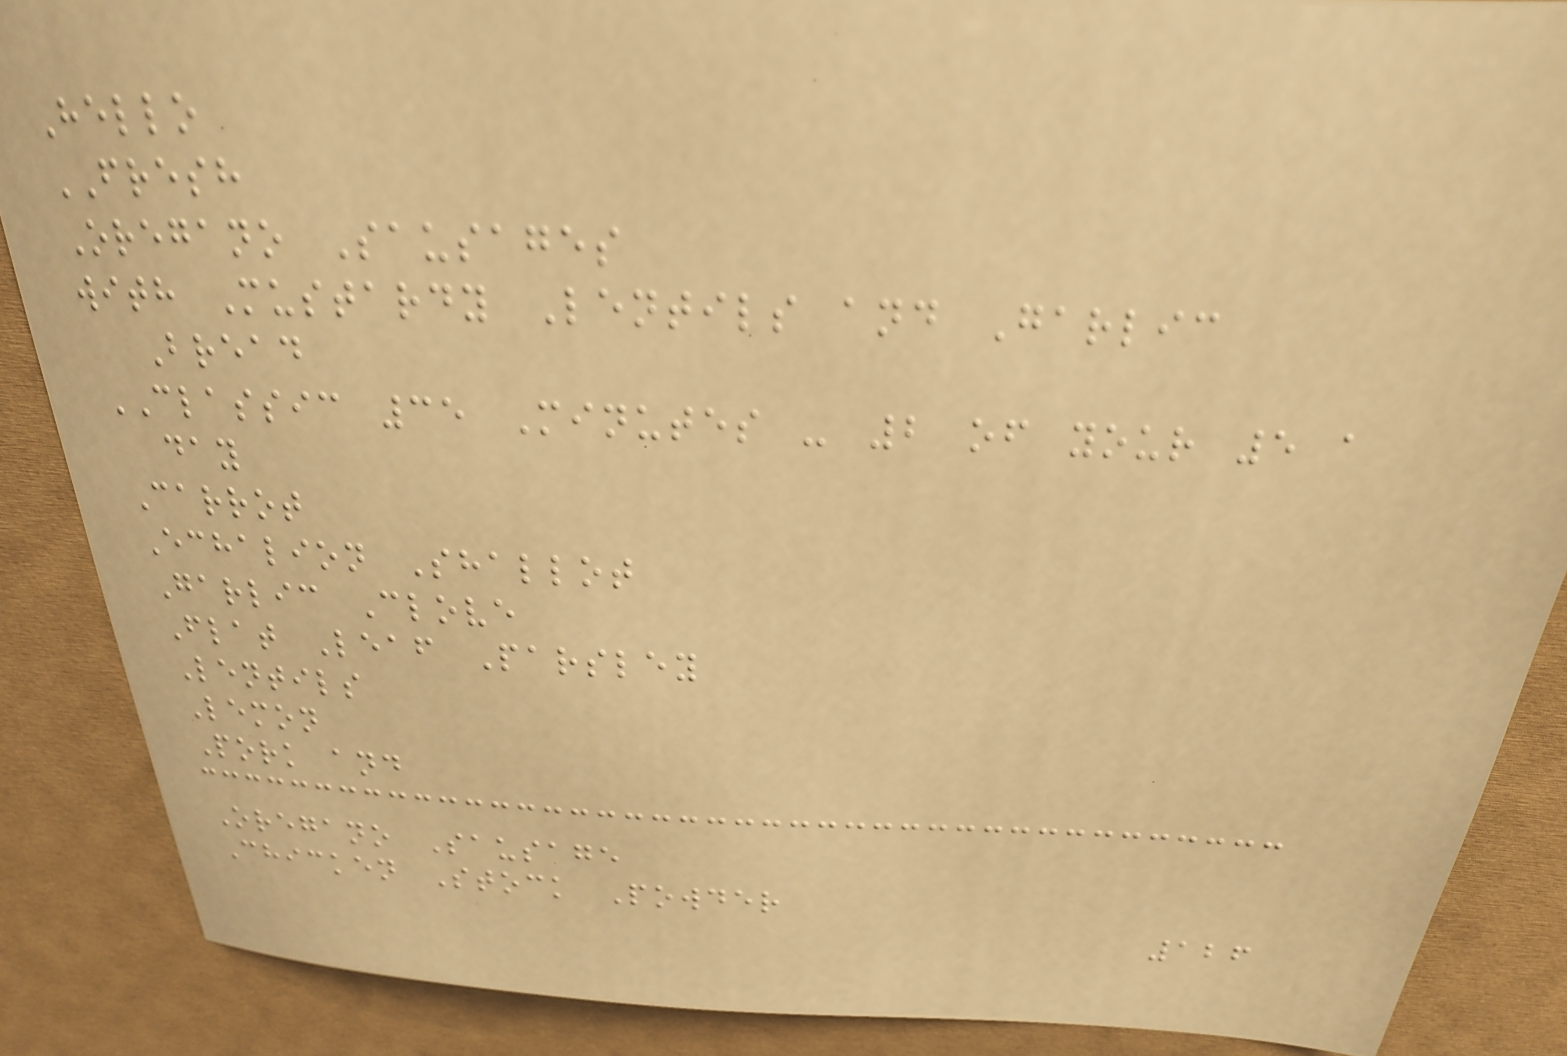Hello
FRESH
Oregano Sausages
with Mustardy Lentils and Garlic
Bread
CLASSIC 35 Minutes - 2 of your 5 a
day
Carrot
Echalion Shallot
Garlic Clove
Flat Leaf Parsley
Lentils
Lemon
Pork and
Oregano Sausage
Chicken Stock Powder
126
